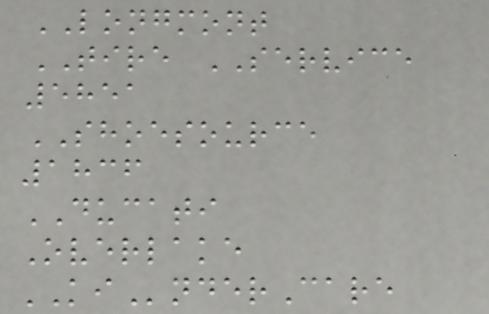LONGMONT
TIRE SERVICE
5851
SHOESOURCE
1836
DUCATI
Overlake
KInderCare
